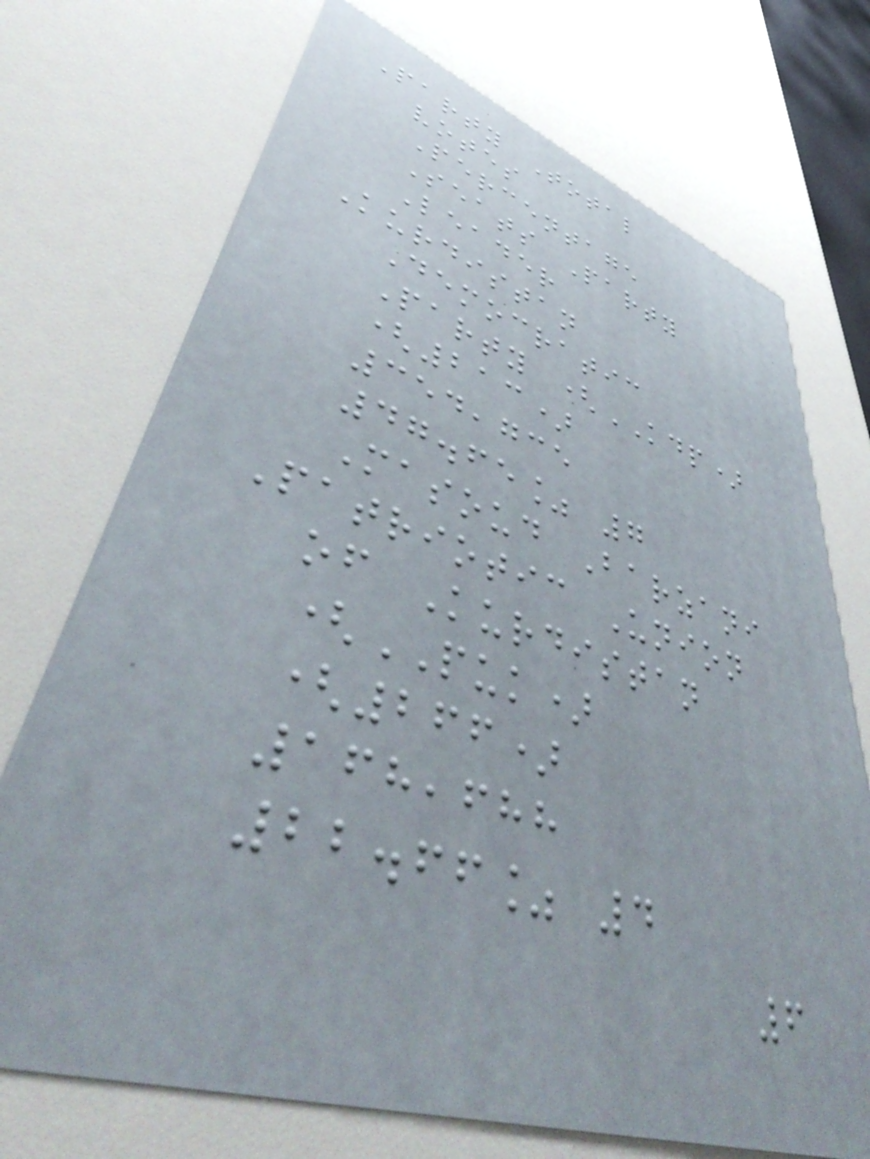Party Total
votes
Percentage
Seats Party
Leader
Kurdistan
Democratic
Party (KDP)
(213)
354,735
47.65% 7
Masoud Barzani
Patriotic Union
of Kurdistan
(PUK)
(266)
168,688
22.66% 4
6
